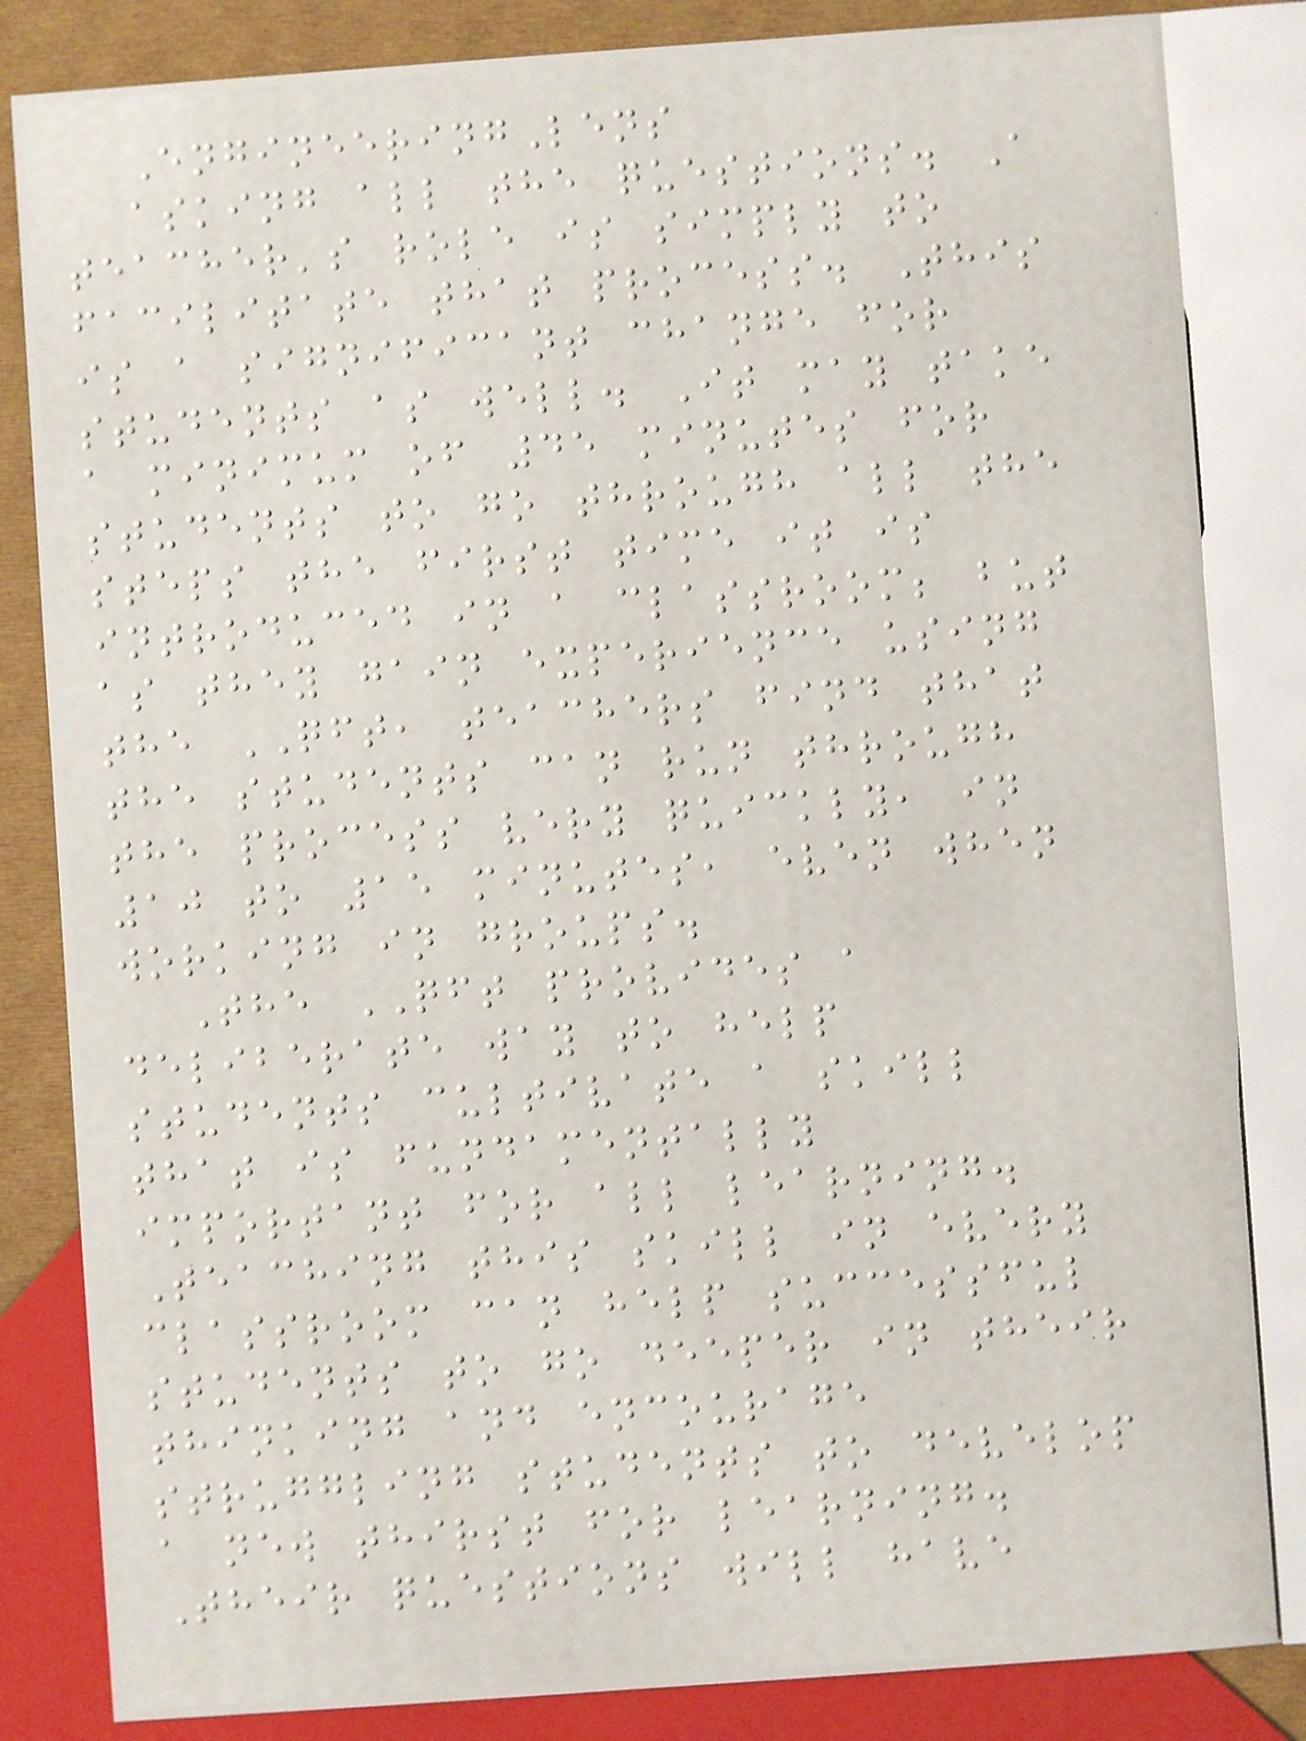EngineeringLens
asking all the questions. A
teacher's role is simply to
facilitate that process. This
is a significant change for
students as well. It may take
a minimum of 45 minutes for
students to go through all the
steps the first time it is
introduced in a classroom; but
as they gain experience using
the QFT, teachers find that
the students can run through
the process very quickly, in
10 to 15 minutes, even when
working in groups.
The QFT provides a
deliberate way to help
students cultivate a skill
that is fundamentally
important for all learning.
Teaching this skill in every
classroom can help successful
students to go deeper in their
thinking and encourage
struggling students to develop
a new thirst for learning.
Their questions will have
